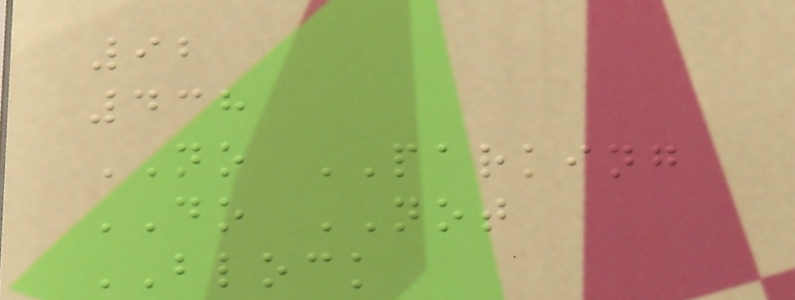92
438
NO PARKING
DO NOT
BLOCK
